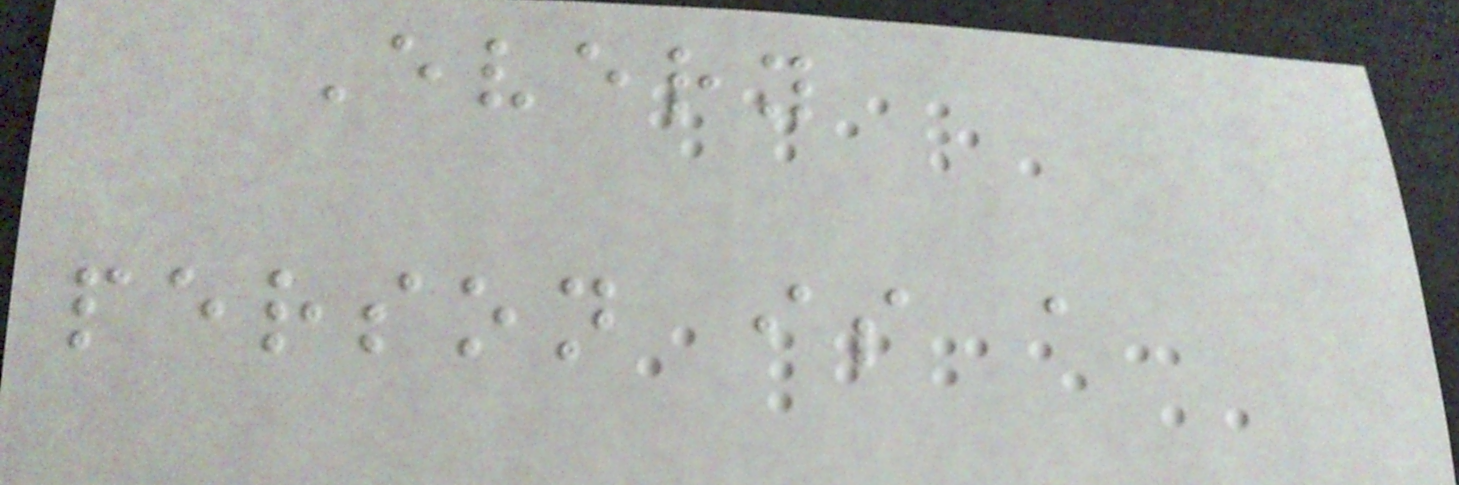Every
person is a
